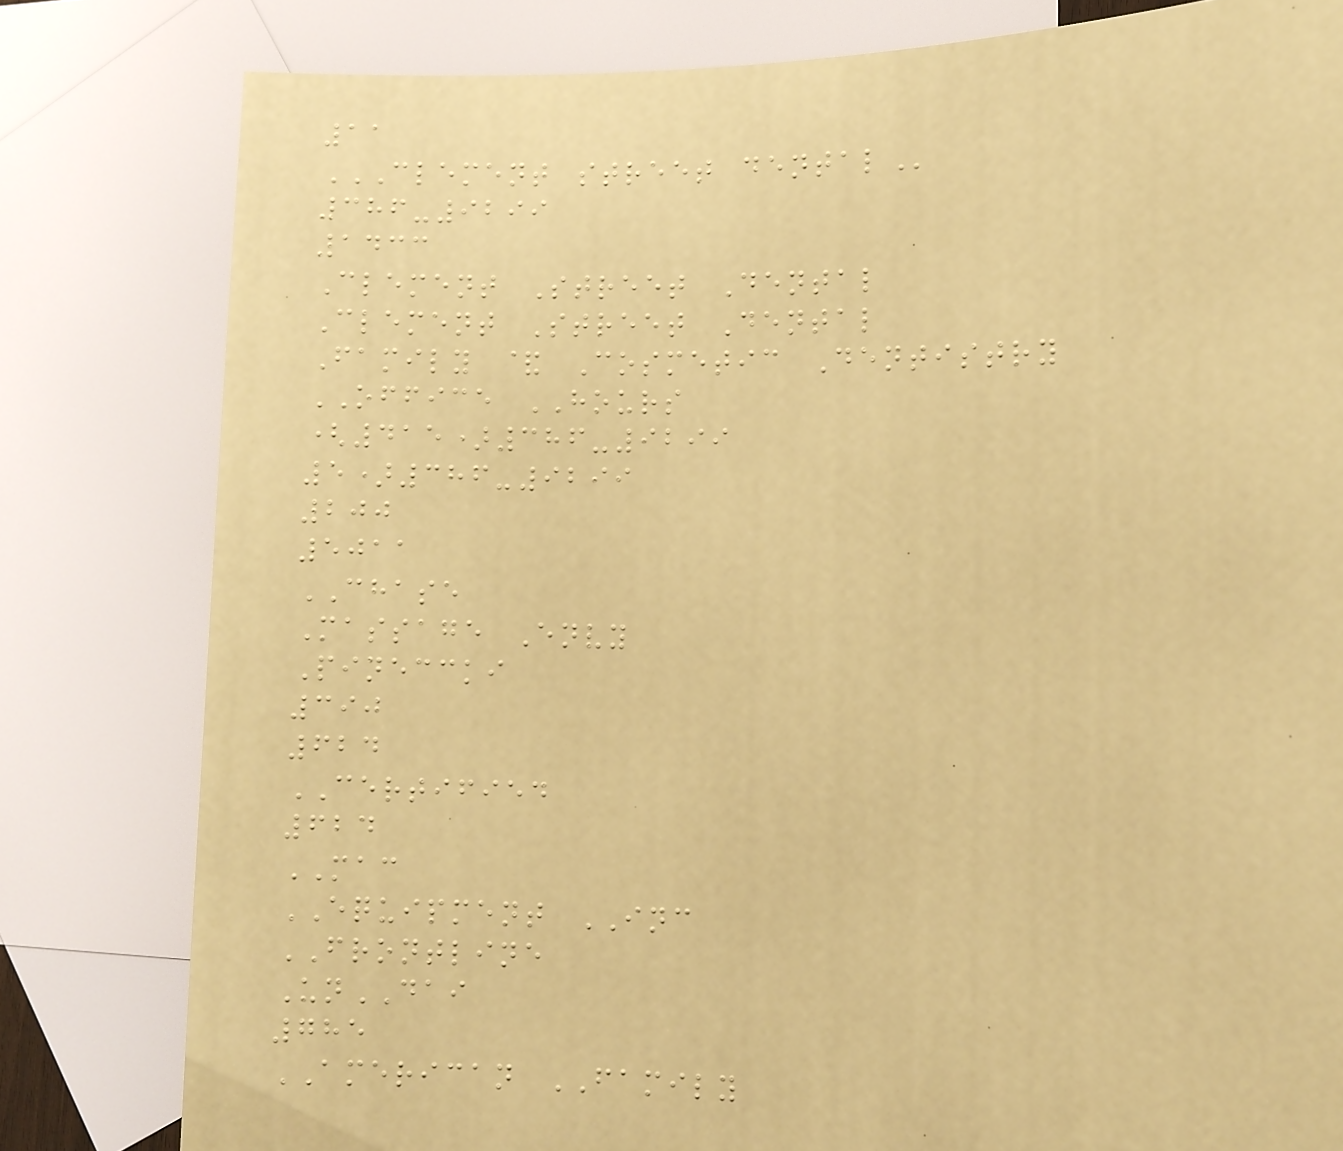11
CLEMENT STREET DENTAL
386-9299
1433
Clement Street Dental
Clement Street Dental
Family & Cosmetic Dentistry
OFFICE HOURS
(415)386-9299
5)386-9299
200
5011
CHASE
Massage Envy
Pineccki
390
624
CERTIFIED
624
MAC
EQUIPMENT INC
FRONTLINE
UnDAI
785
AMERICAN FAMILY
